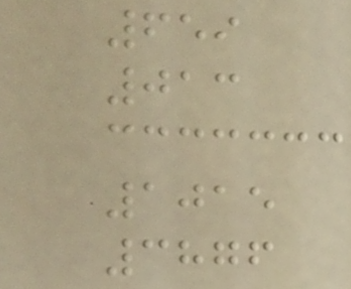659
013
1015
3876
